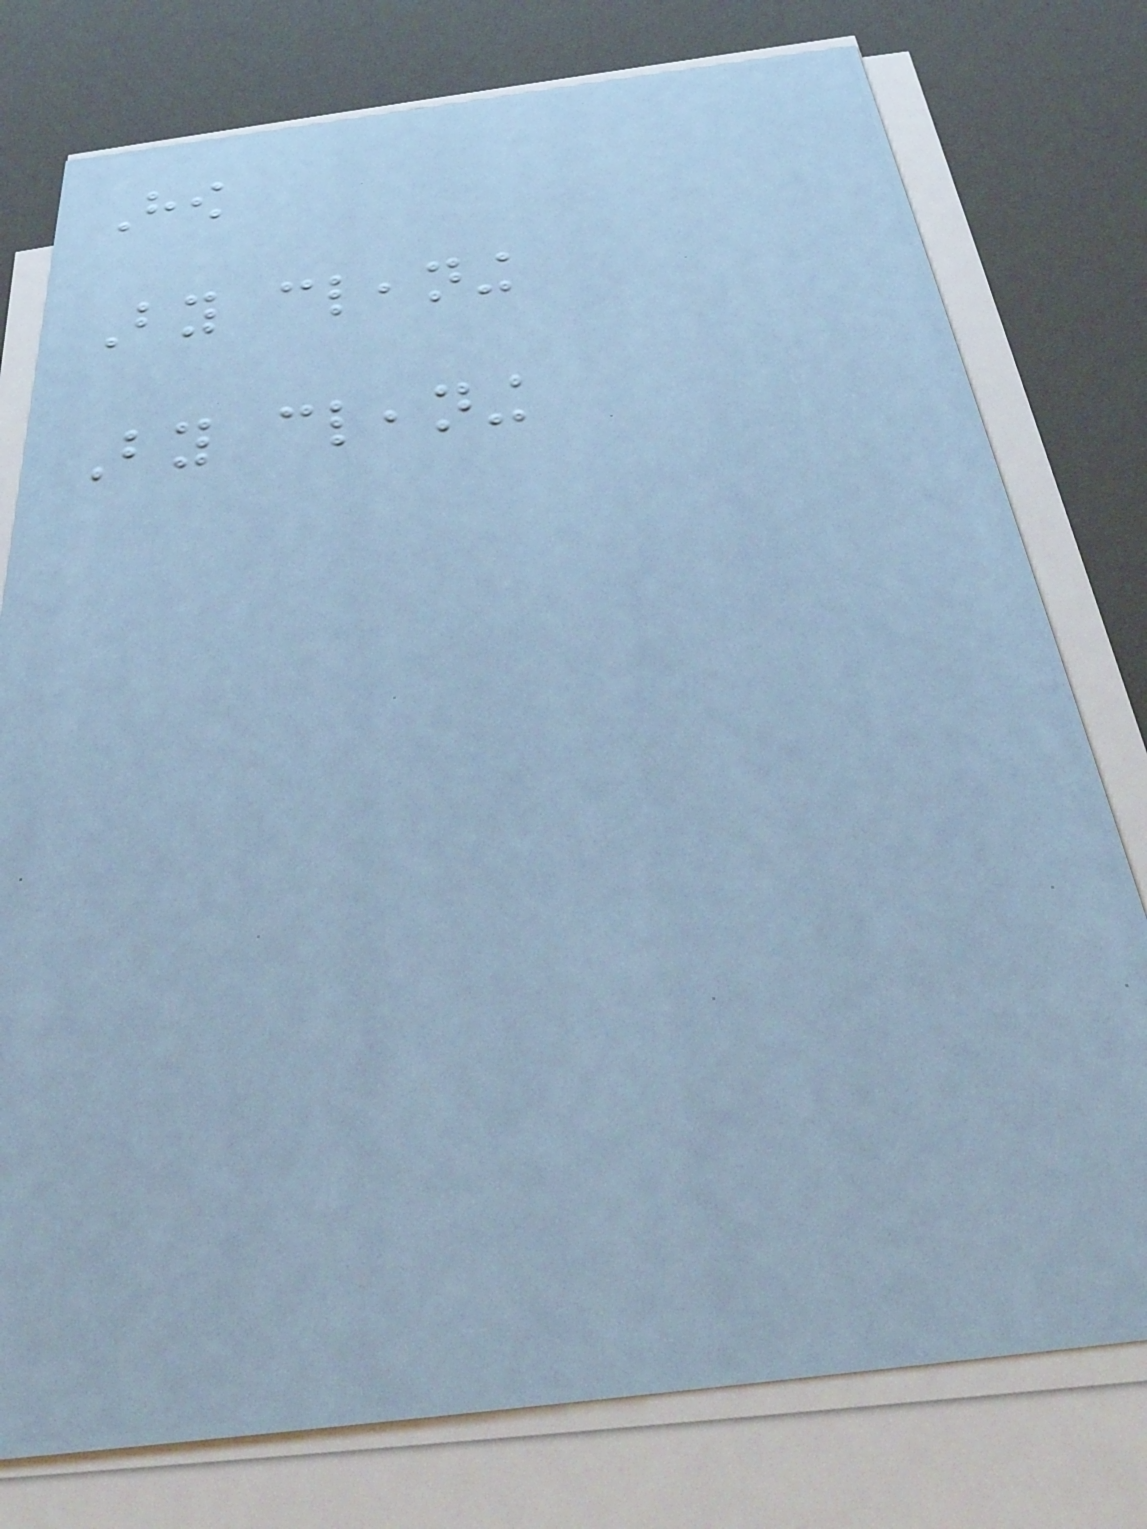How
By cleaning
By cleaning
